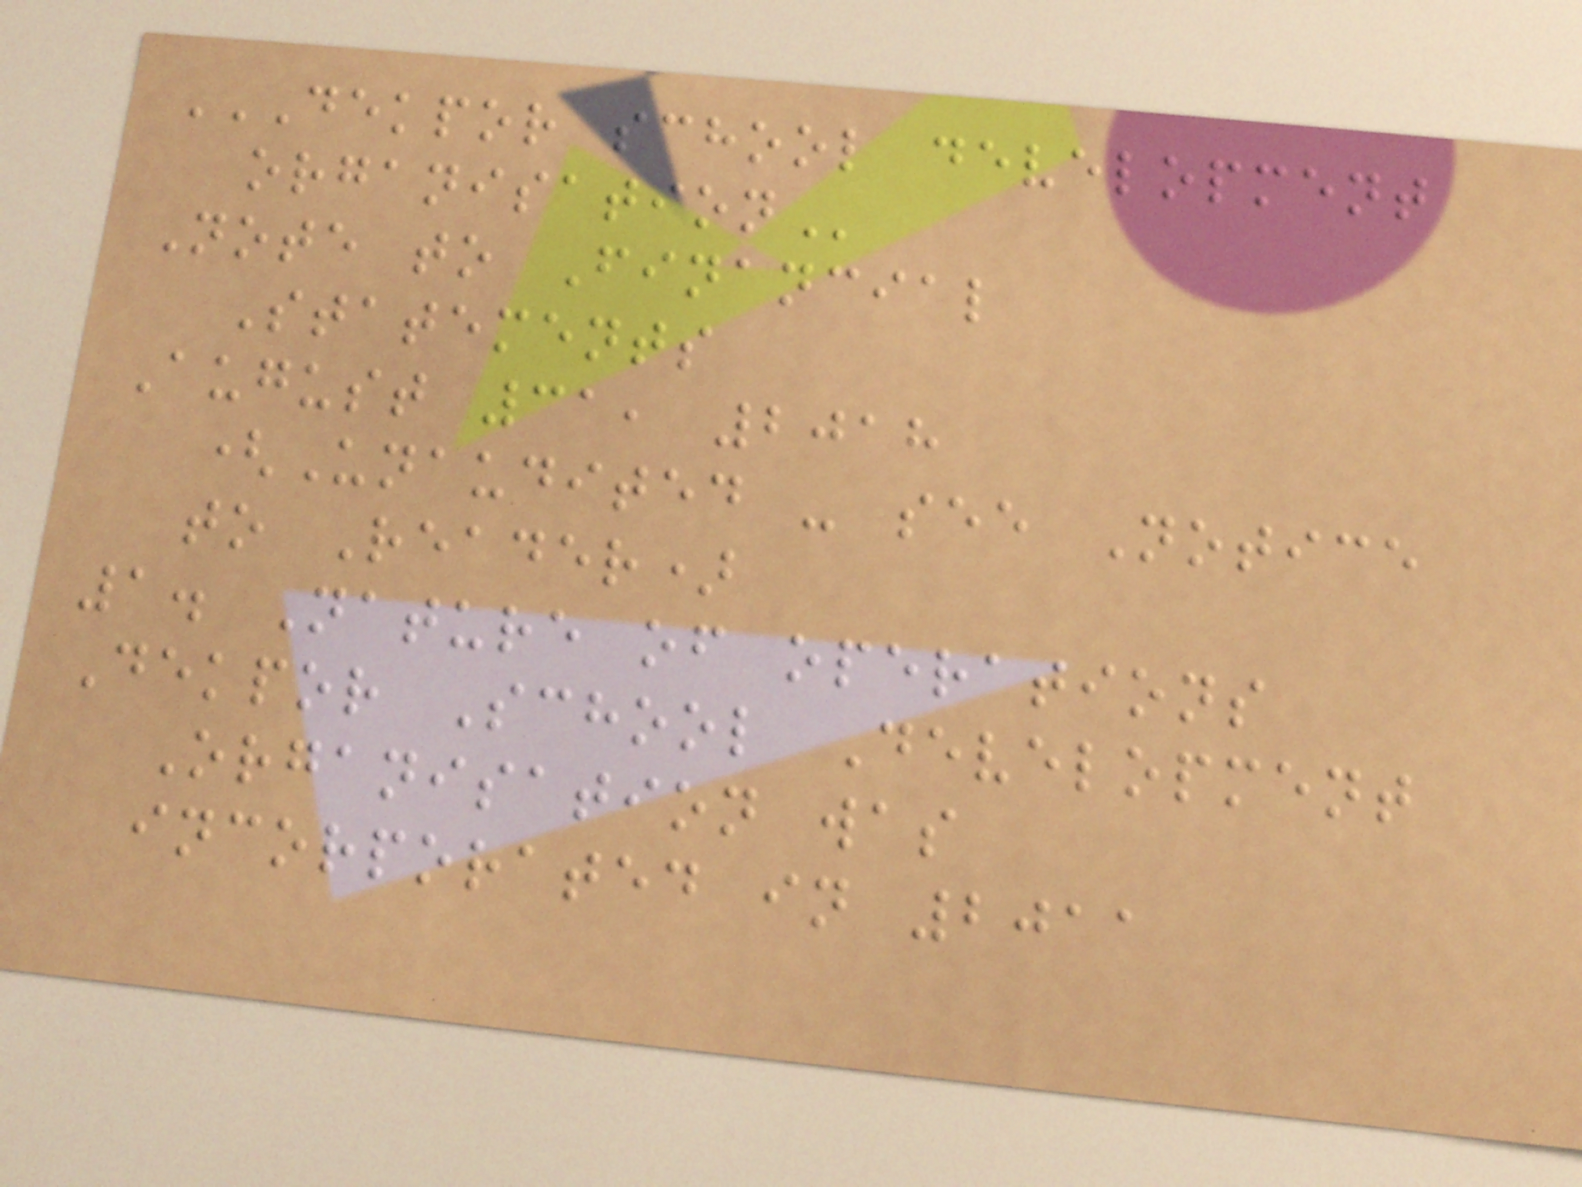DEKPOR SCHOOL DEVELOPMENT
ORGANISATION
Note to Financial
Statements
August 31, 2018
(Unaudited - see Notice
to Reader)
1. Nature of operations
Dekpor School Development
Organisation was
incorporated in 2011
